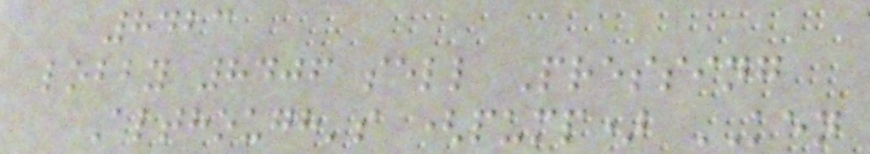8423
lobby 8406 sell Pressing
Although's (pump) KEN
